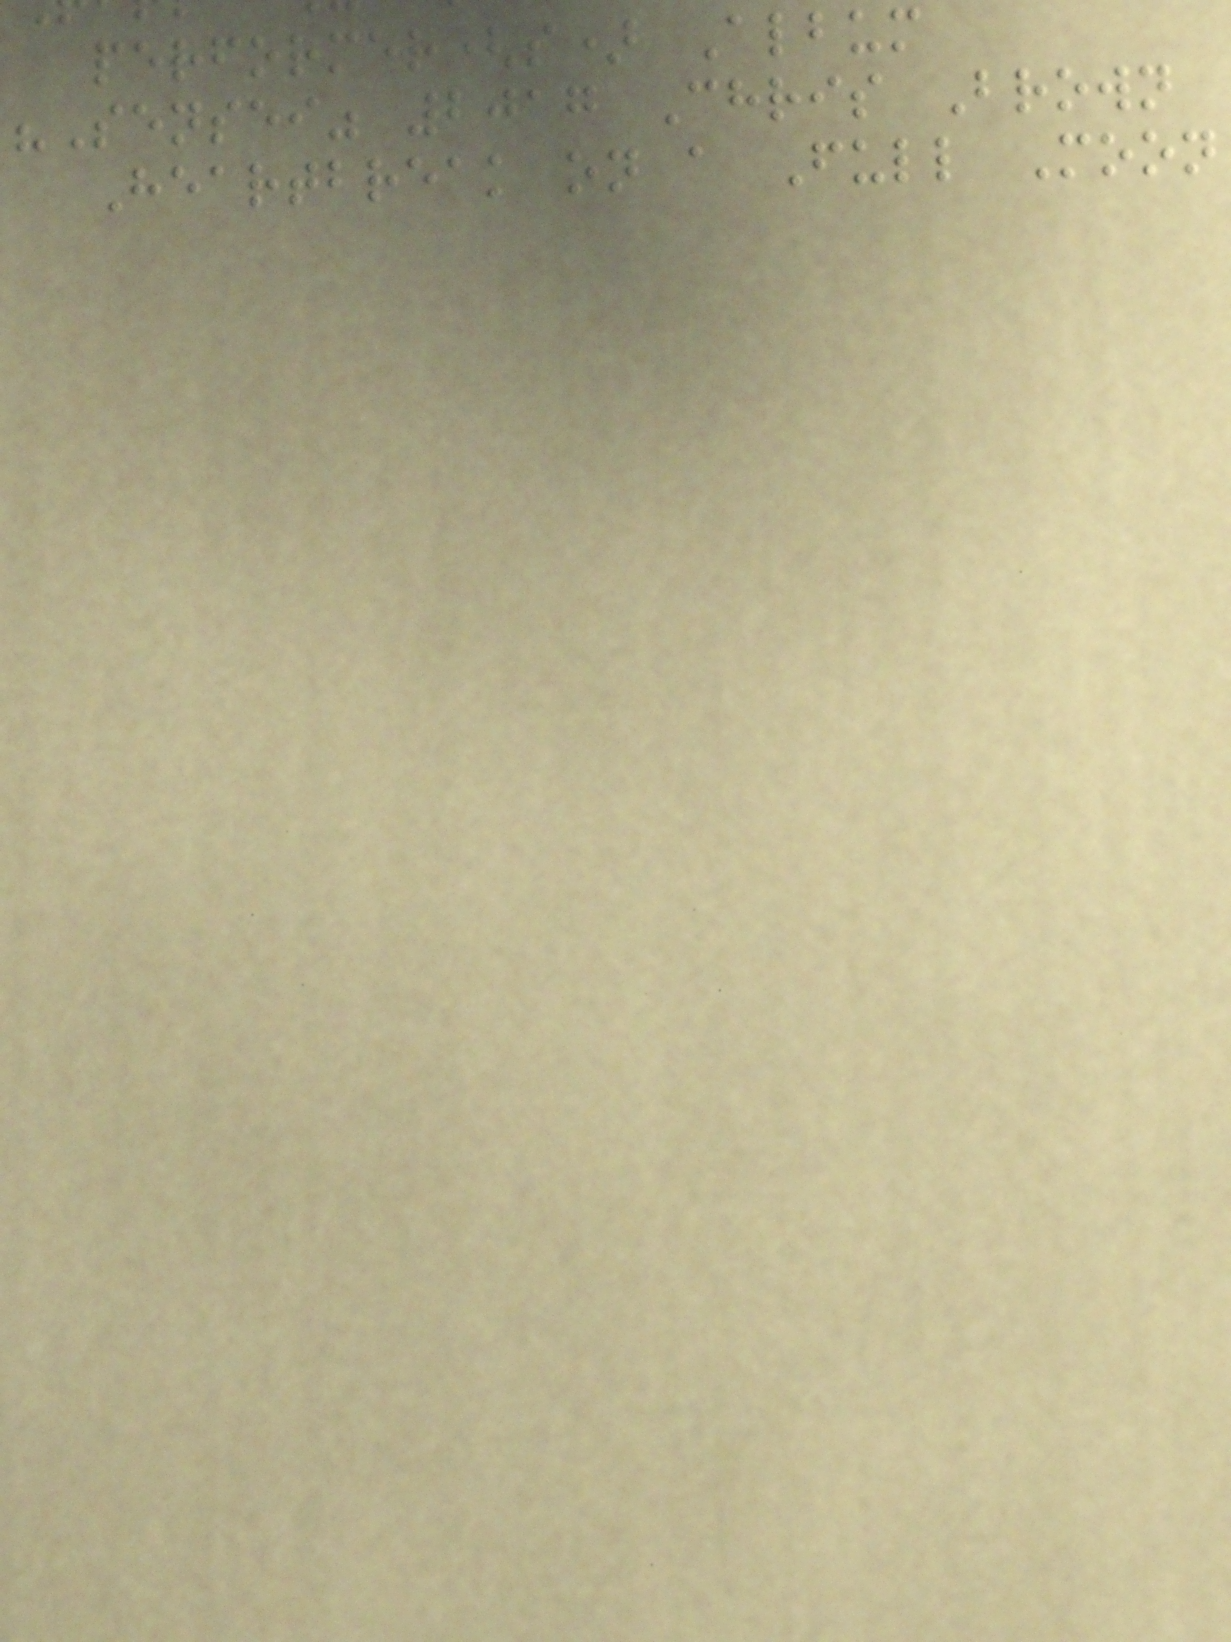performer(s) Album
"Sensei" 2017 Chris Brown
Heartbreak on a Full Moon
